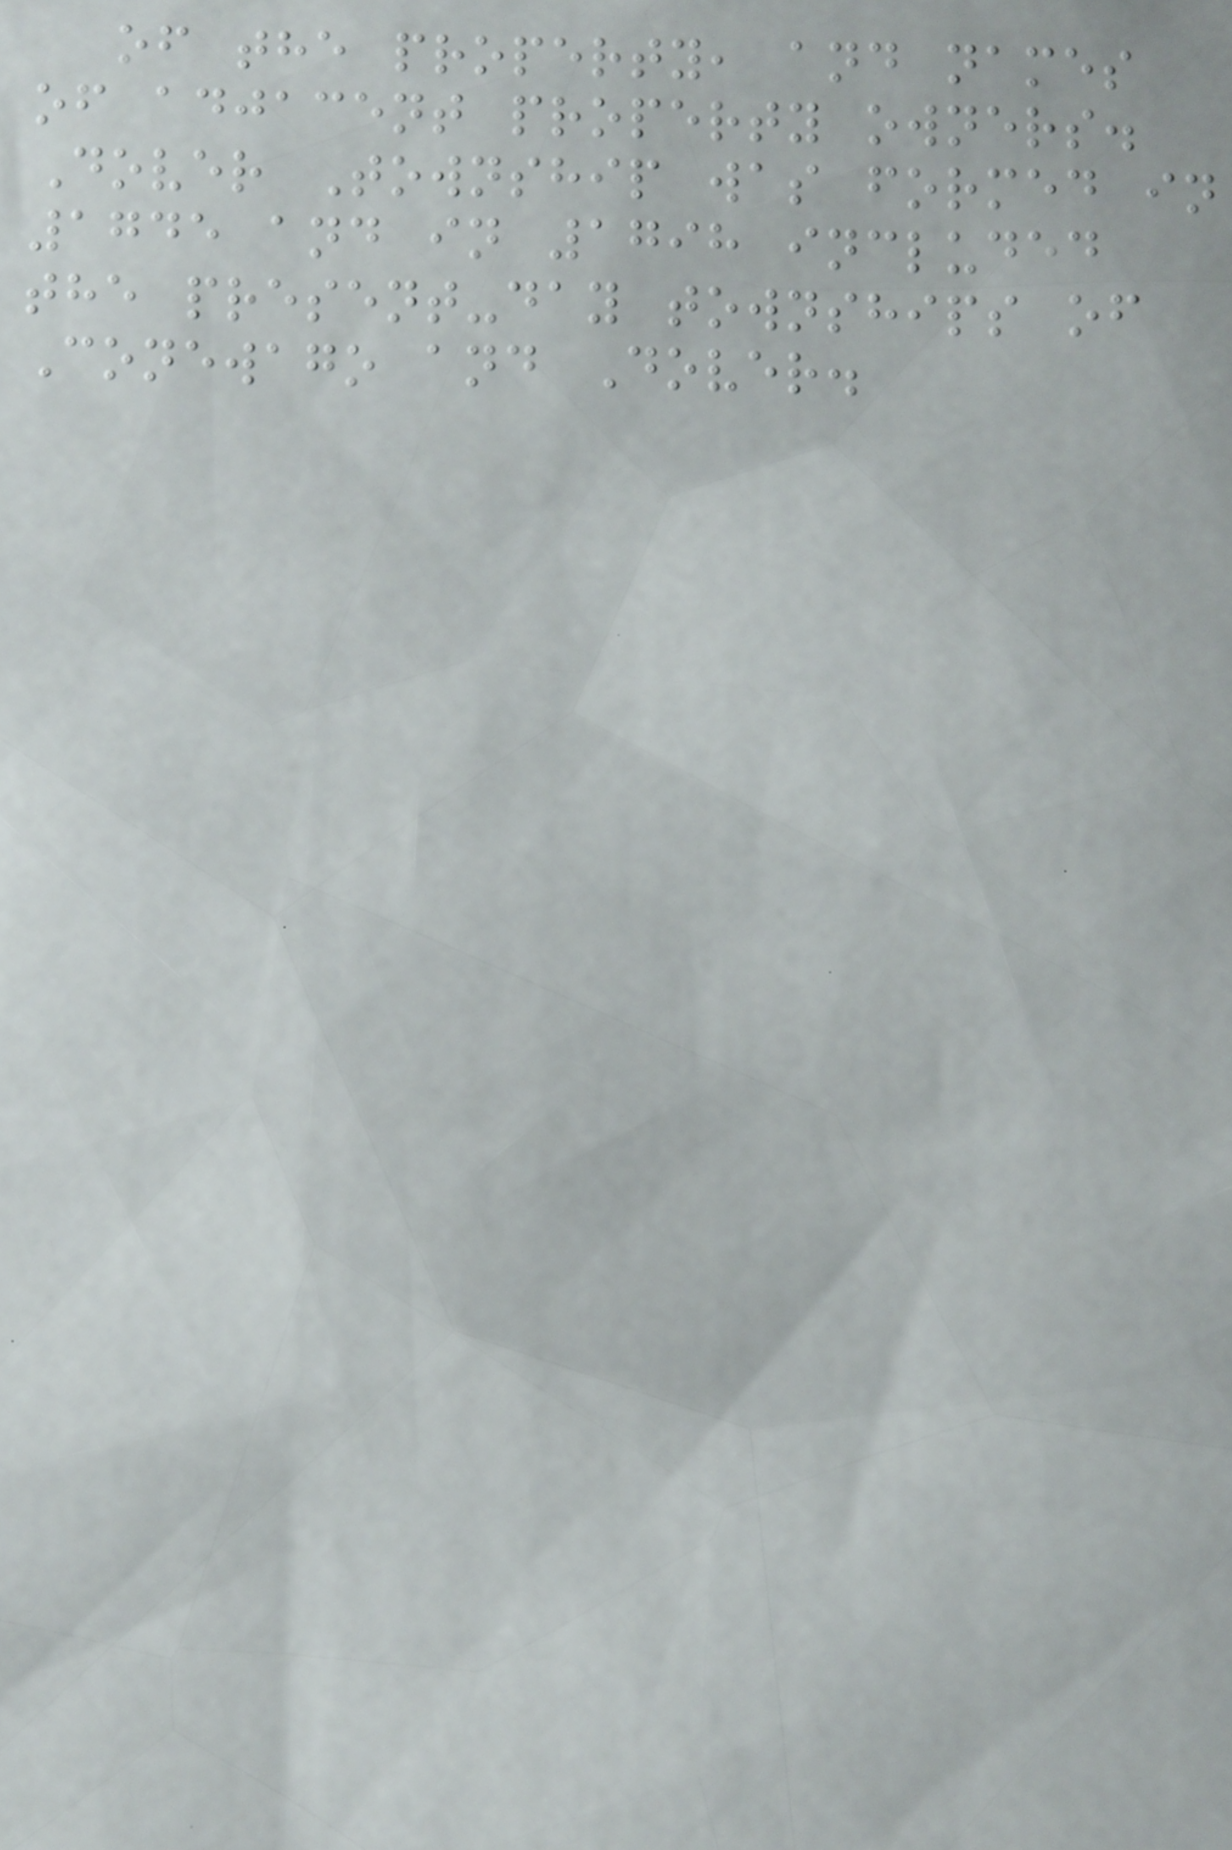of the property, and names
of adjacent property owners.
Dover Township was formed in
1745 and in 1798 included
the present-day townships of
Conewago and Dover.
